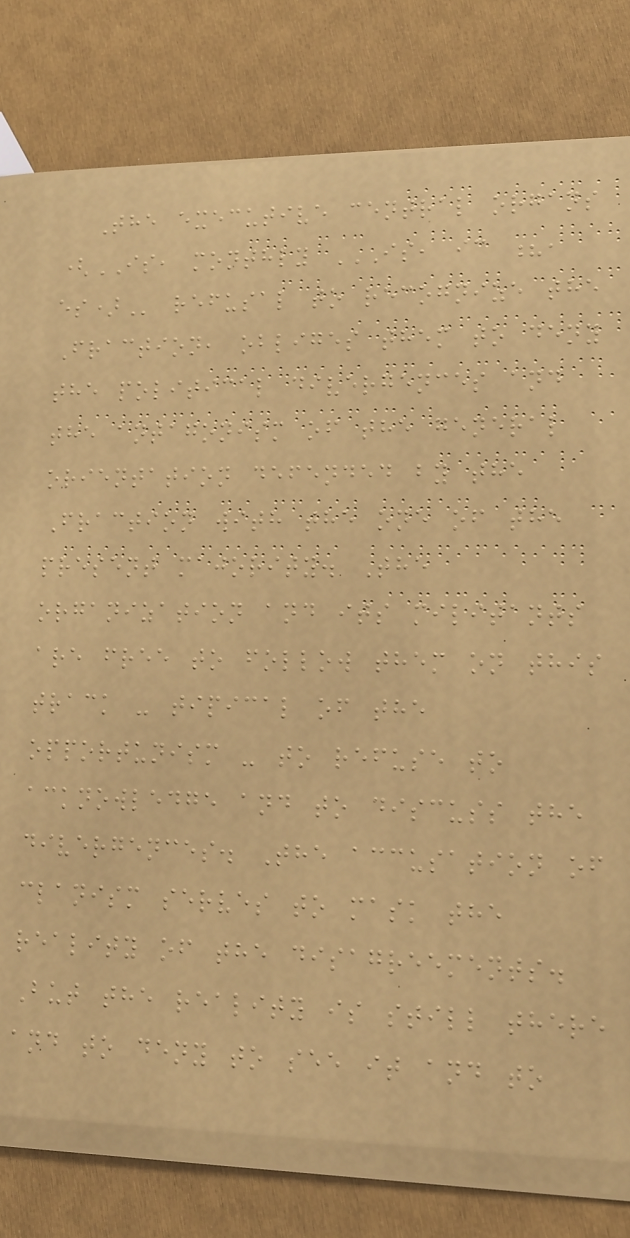The executive central organs
(IS, monthly IS, IC ?,
ES) refusal to recognize the
Fraction, obliges them to deny
the political divergences and
the antagonism of the general
orientation defended by the
Fraction with the one of the
present majority. The
organization and its militants
are free to follow them on this
track - tipical of the
opportunism - to refuse to
acknowledge and to discuss the
divergences. The accusation of
clanism serves to mask the
reality of the disagreements.
But the reality is still there
and to deny to see it and to
